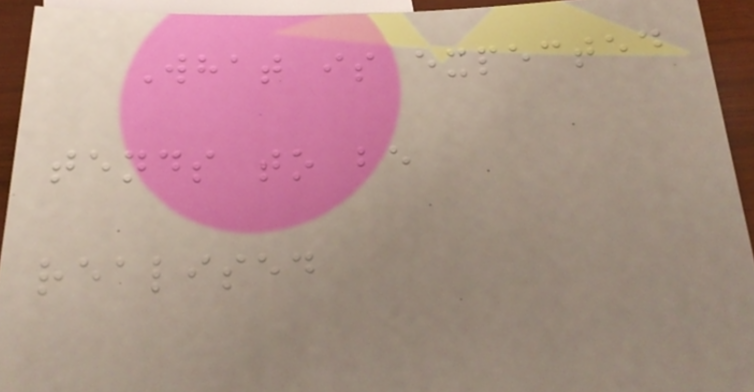What is expected
tends to be
realised
